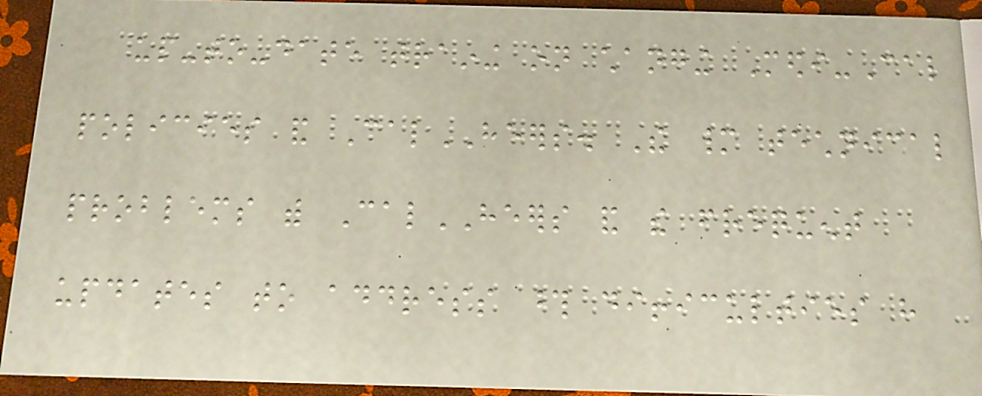up-to-date training on changing Medi-Cal
policies and CalHEERS. The many technical
problems with CalHEERS and the frequent
updates to address those difficulties have
